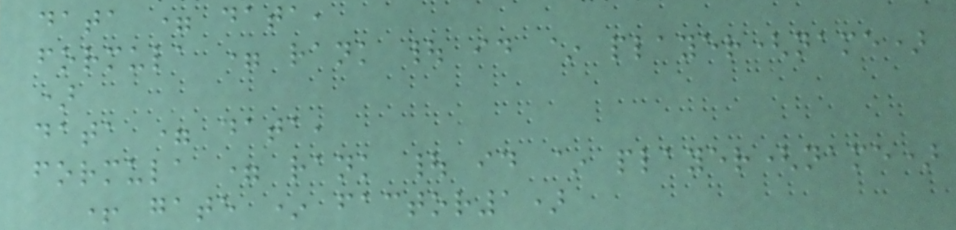data = data,
formula = rank | id ~ player(name)
)
data = data,
formula = rank | id ~ player(name)
+ gate * factor1)
